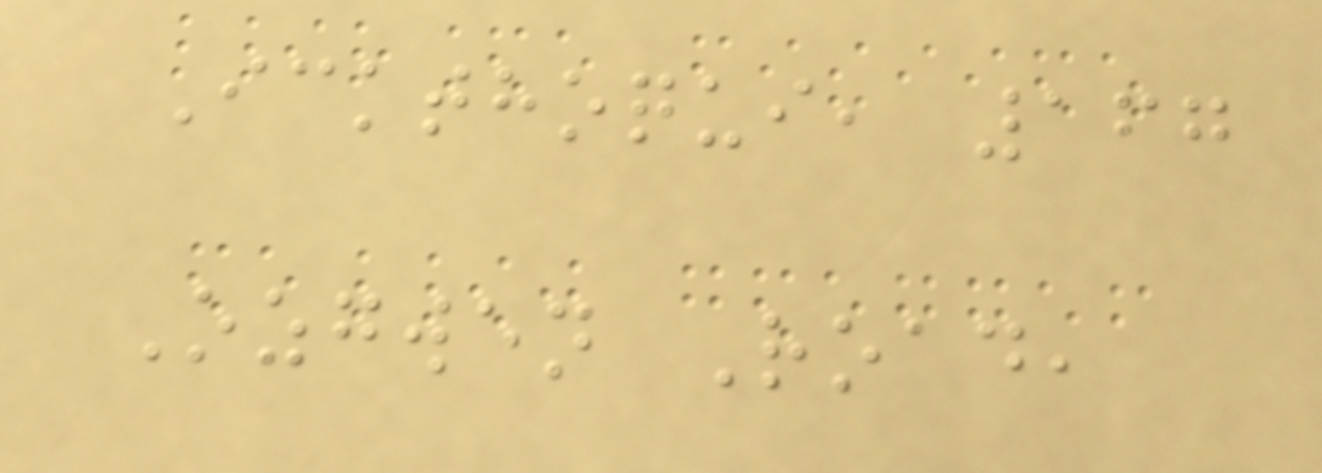Ickthoqui, 167
Ozgwen Road,
